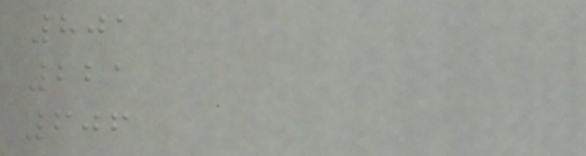801
221
606
